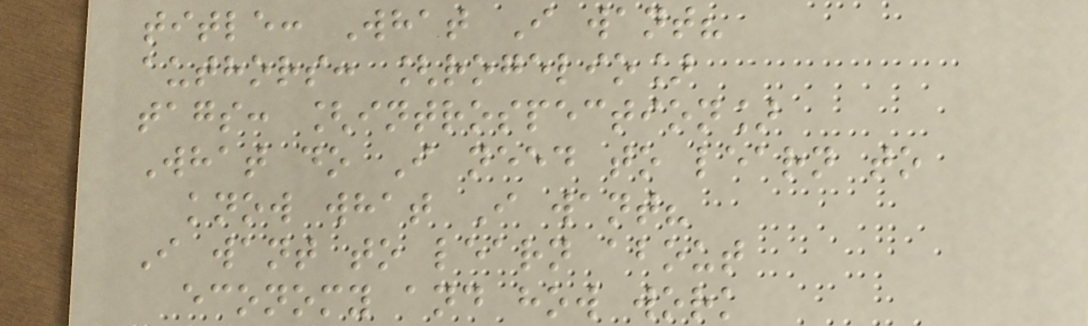title: What I want?
authors: [rogelio]
tags: [introspection]
What do I need to learn to
know what I want?
I want to learn about
economy and how work
